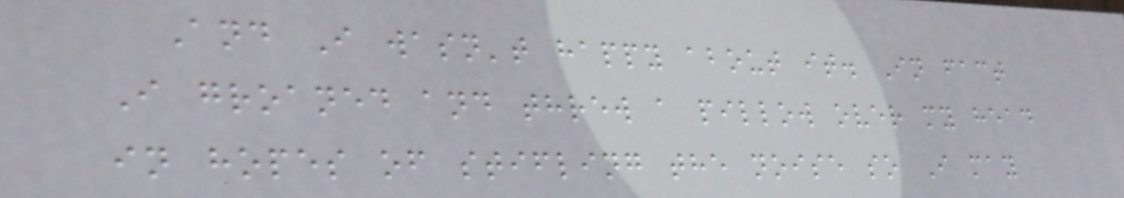And I wasn't happy about it. In fact
I groaned and threw a pillow over my head
in hopes of stifling the noise so I may
